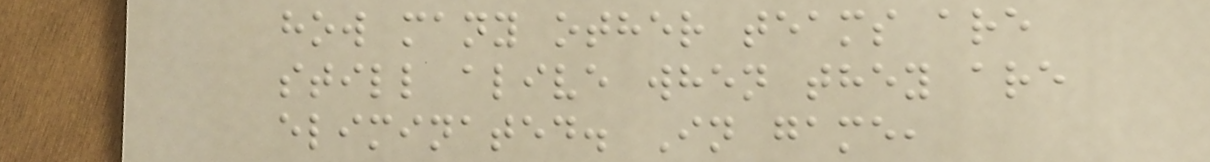how many other teams are
still alive when they are
eliminated. In game,
